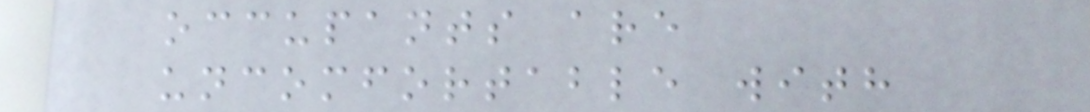occupants are
uncomfortable with
